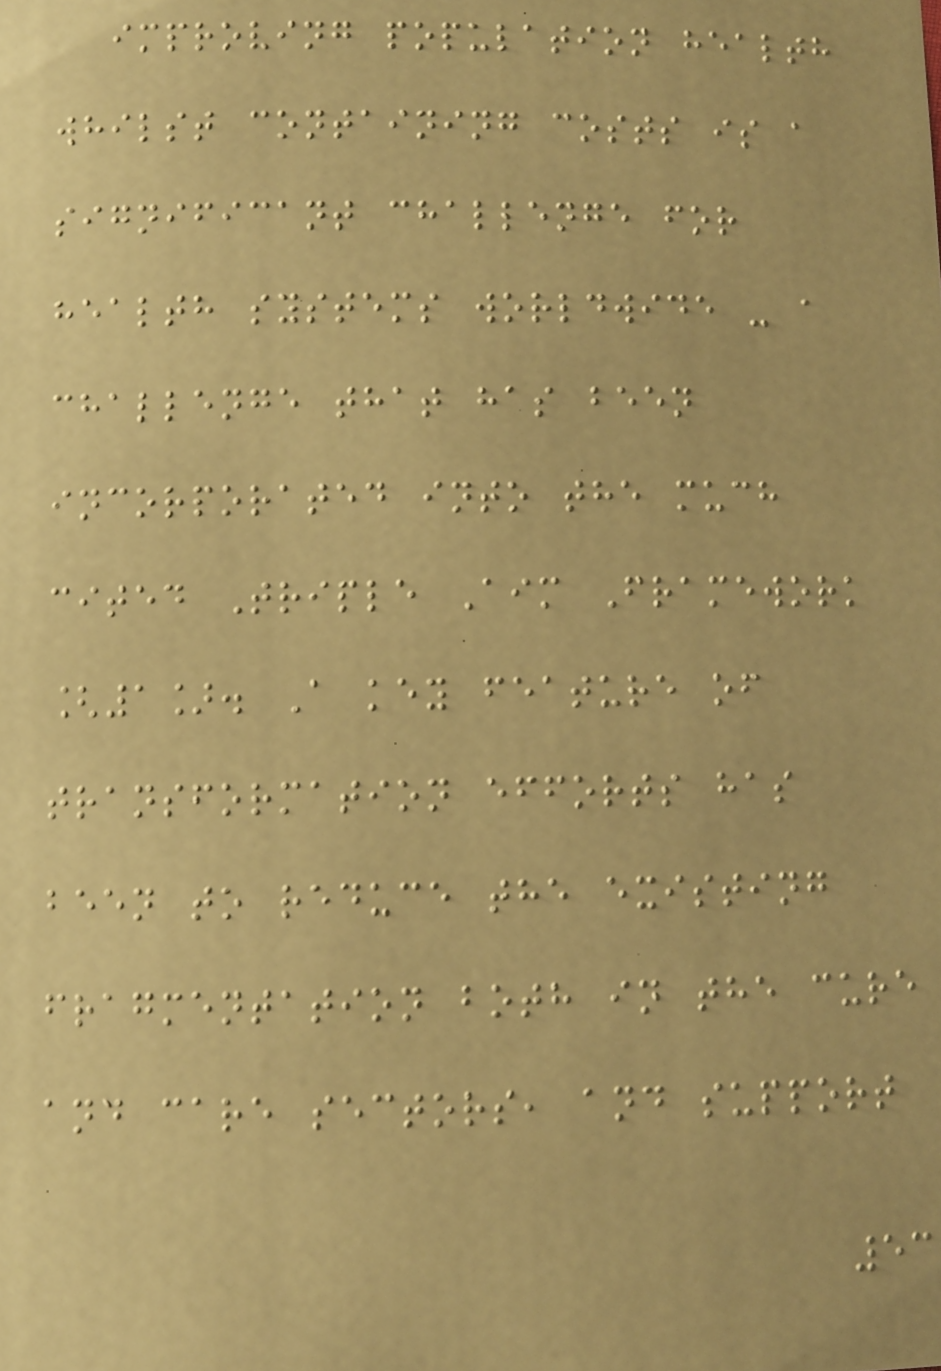improving population health
whilst containing costs is a
significant challenge for
health systems worldwide - a
challenge that has been
incorporated into the much
cited Triple Aim Framework
[1]. A key feature of
transformation efforts has
been to reduce the existing
fragmentation both in the cure
and care sectors, and support
53
